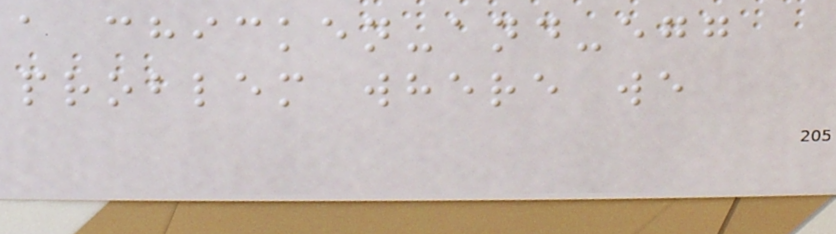a chicken-and-egg
problem where we
